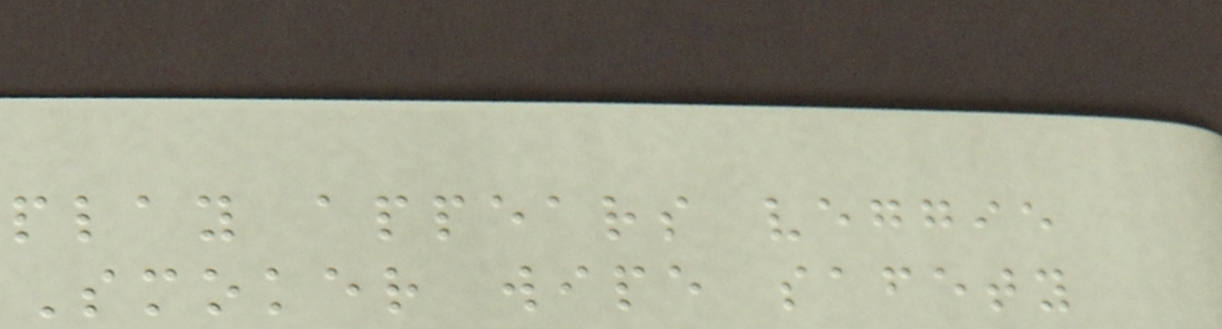play appears veggie
Smoker wipe safety
